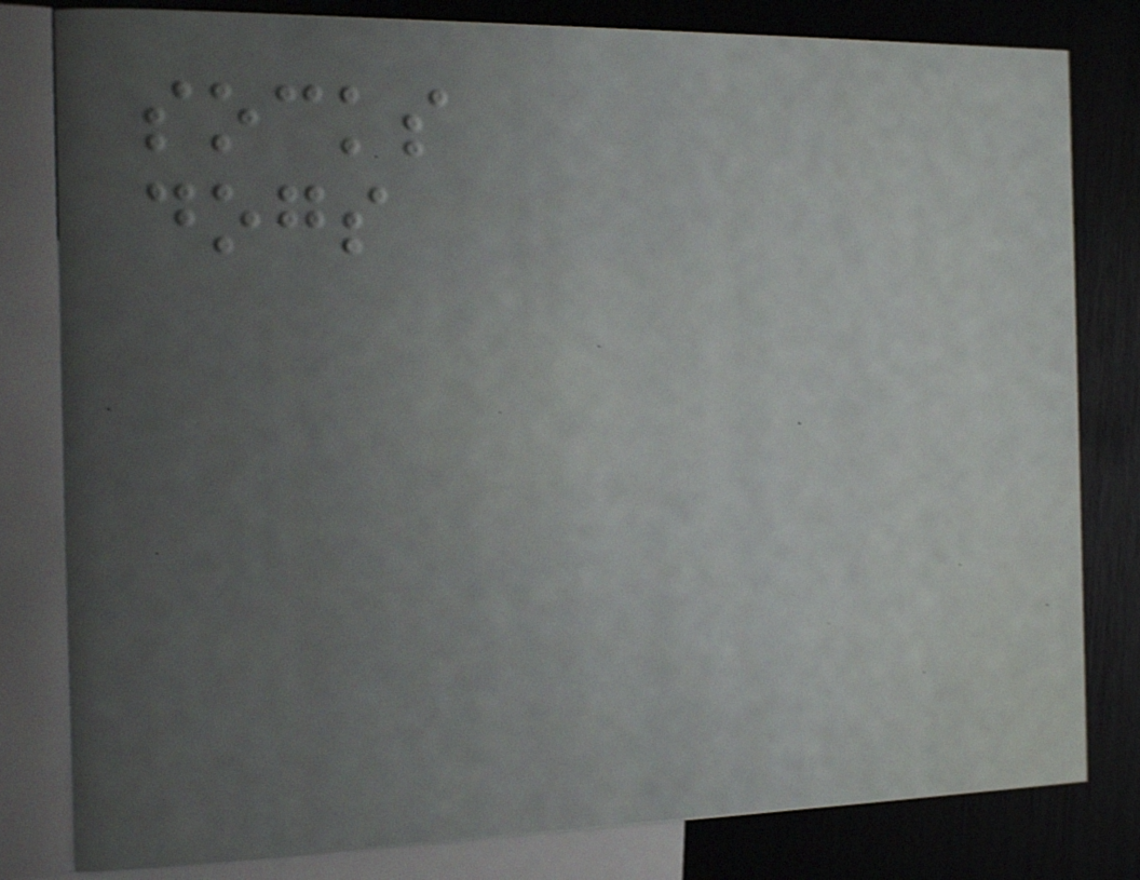socks
dogs
